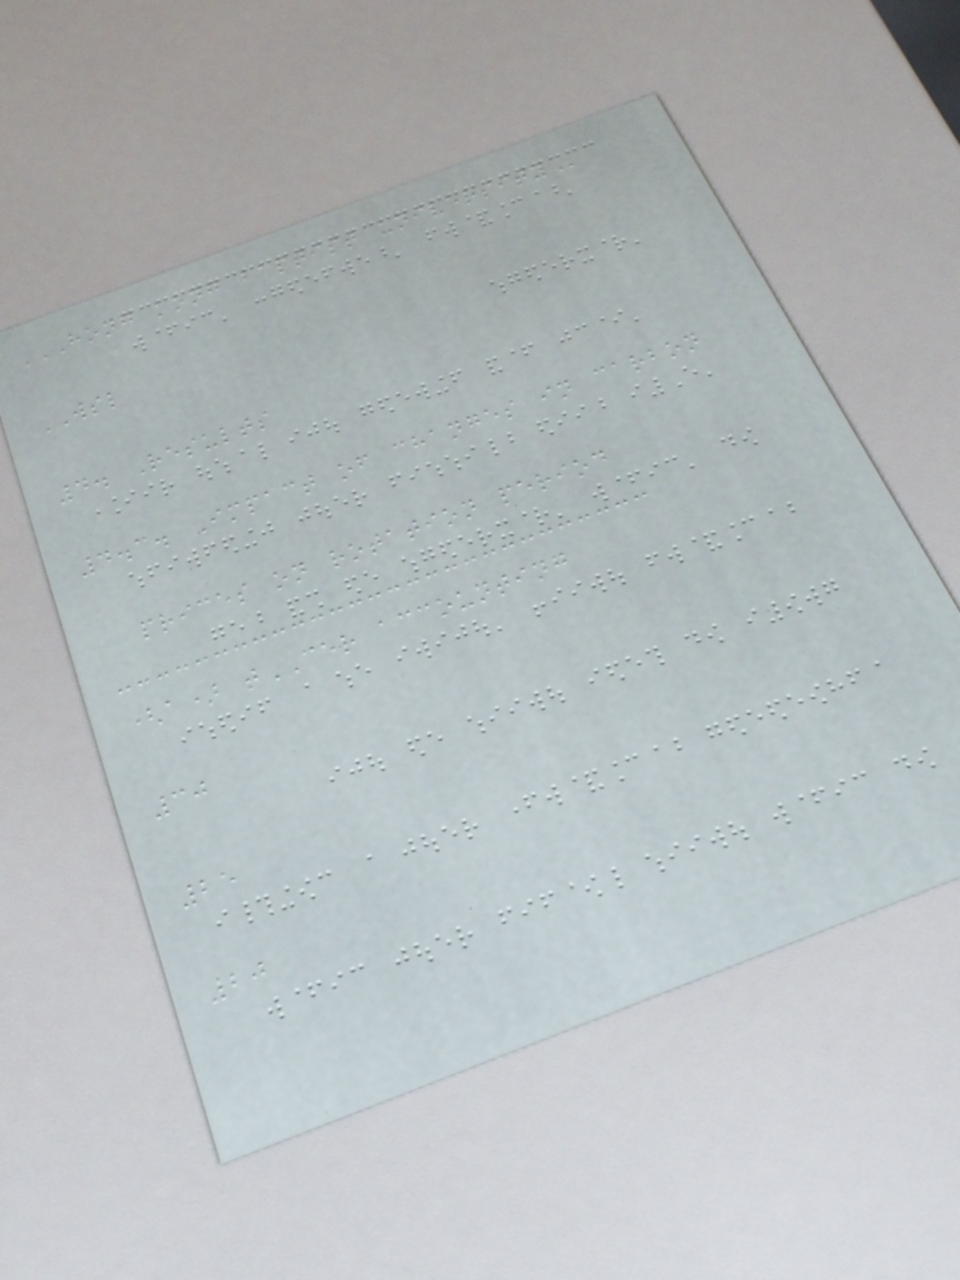HONG KONG BAPTIST UNIVERSITY
WSL
4. Results
4.3. Impact of changes in carbon
prices on rotation period
(a) tCER accounting
30
25
20
